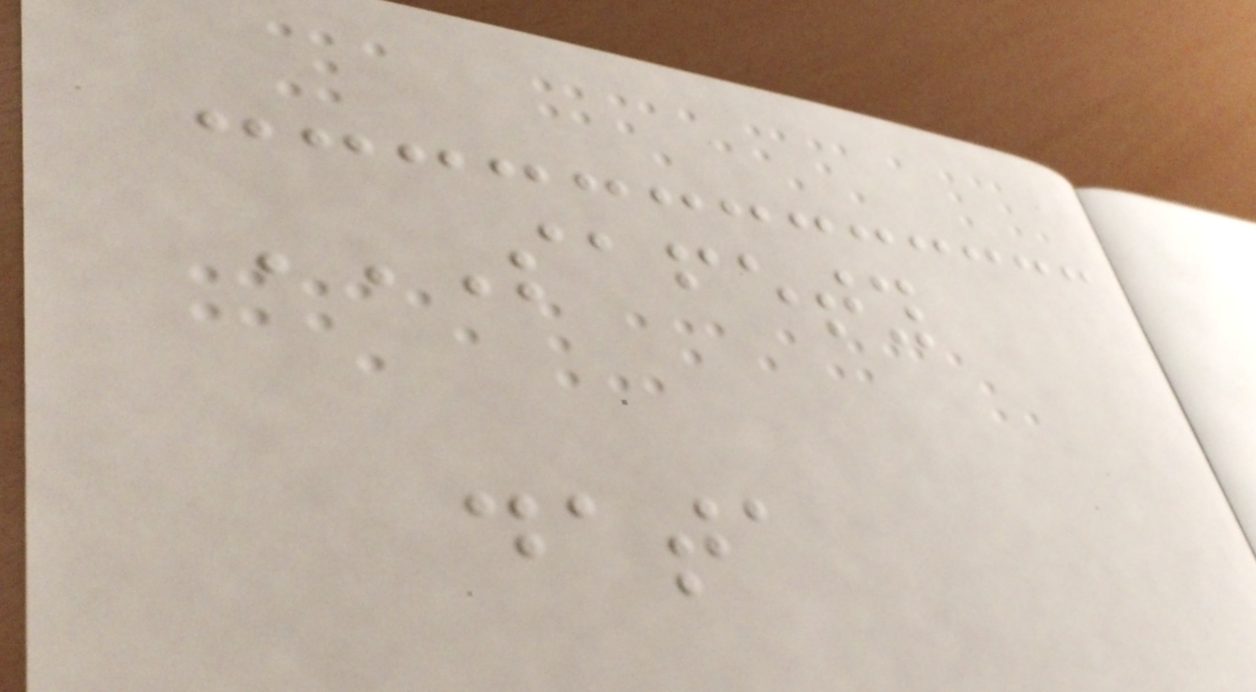SAFETY
DATA
